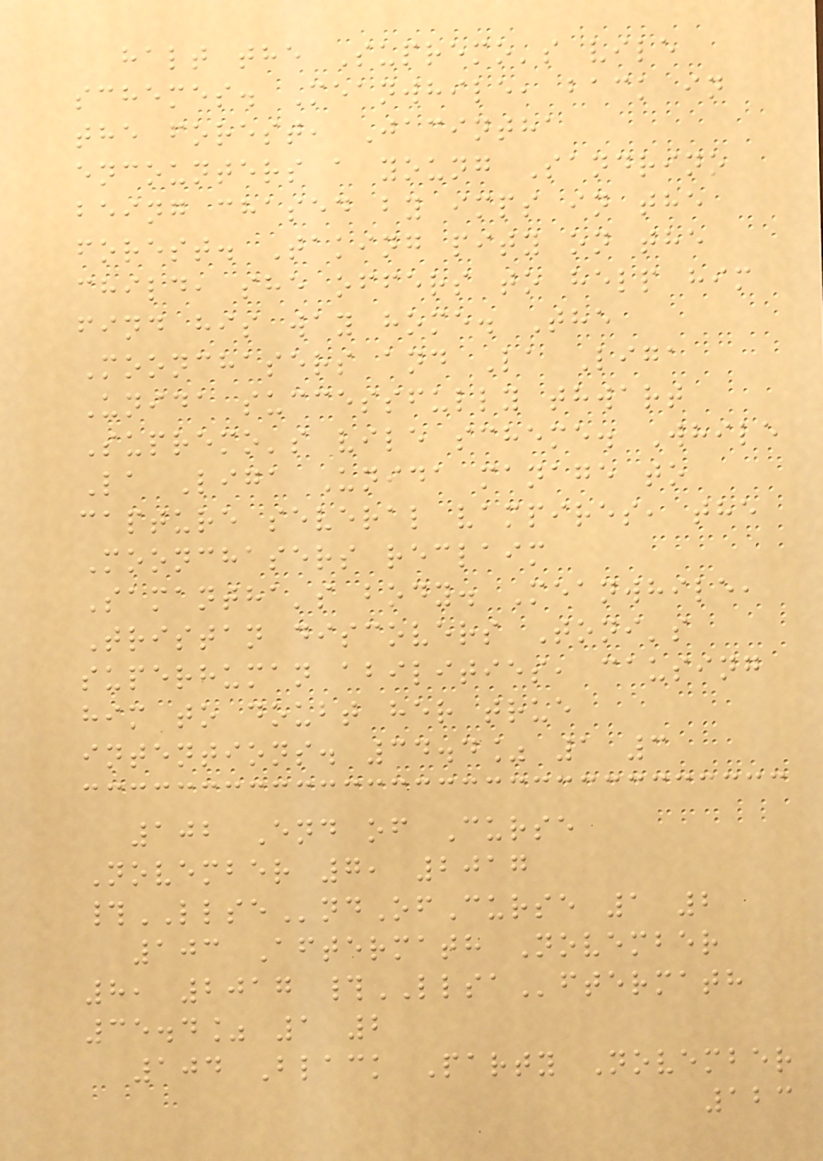halt the Supremo's vile
schemes. Meanwhile, back in
the forest, Jacintha
encounters a young Sandrino
being chased by imps in the
forest. Taking pity on the
child, she offers to help him
find his way home. The
Moonchasers and La Liga
Unida successfully thwart
Supremo's vile scheme. While
La Liga Unida manage to
capture several vampires, the
Moonchasers reclaim
Samantha's body. Meanwhile,
Tristan discovers Toni's
superhuman abilities, causing
him to doubt her true
intentions. 34.4% 1 3
102 End of Curse
November 7, 2017
#LLSEndOfCurse 1 2
103 Aftermath November
8, 2017 #LLSAftermath
35.4% 1 2
104 Black Party November
123
